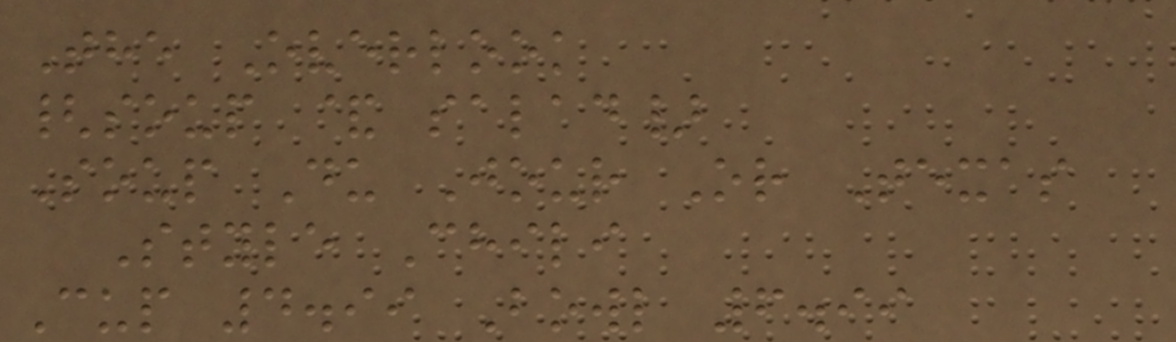The Overlook
{soup & salad}
Soup Du Jour Or Texas
Style Chili
Cup 4.99 Bowl 6.99
